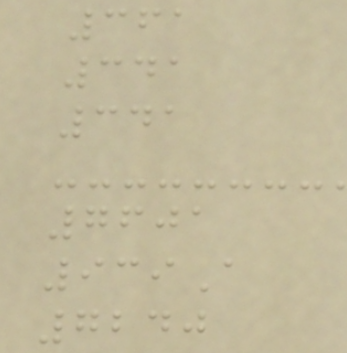361
341
341
7601
939A
7240
